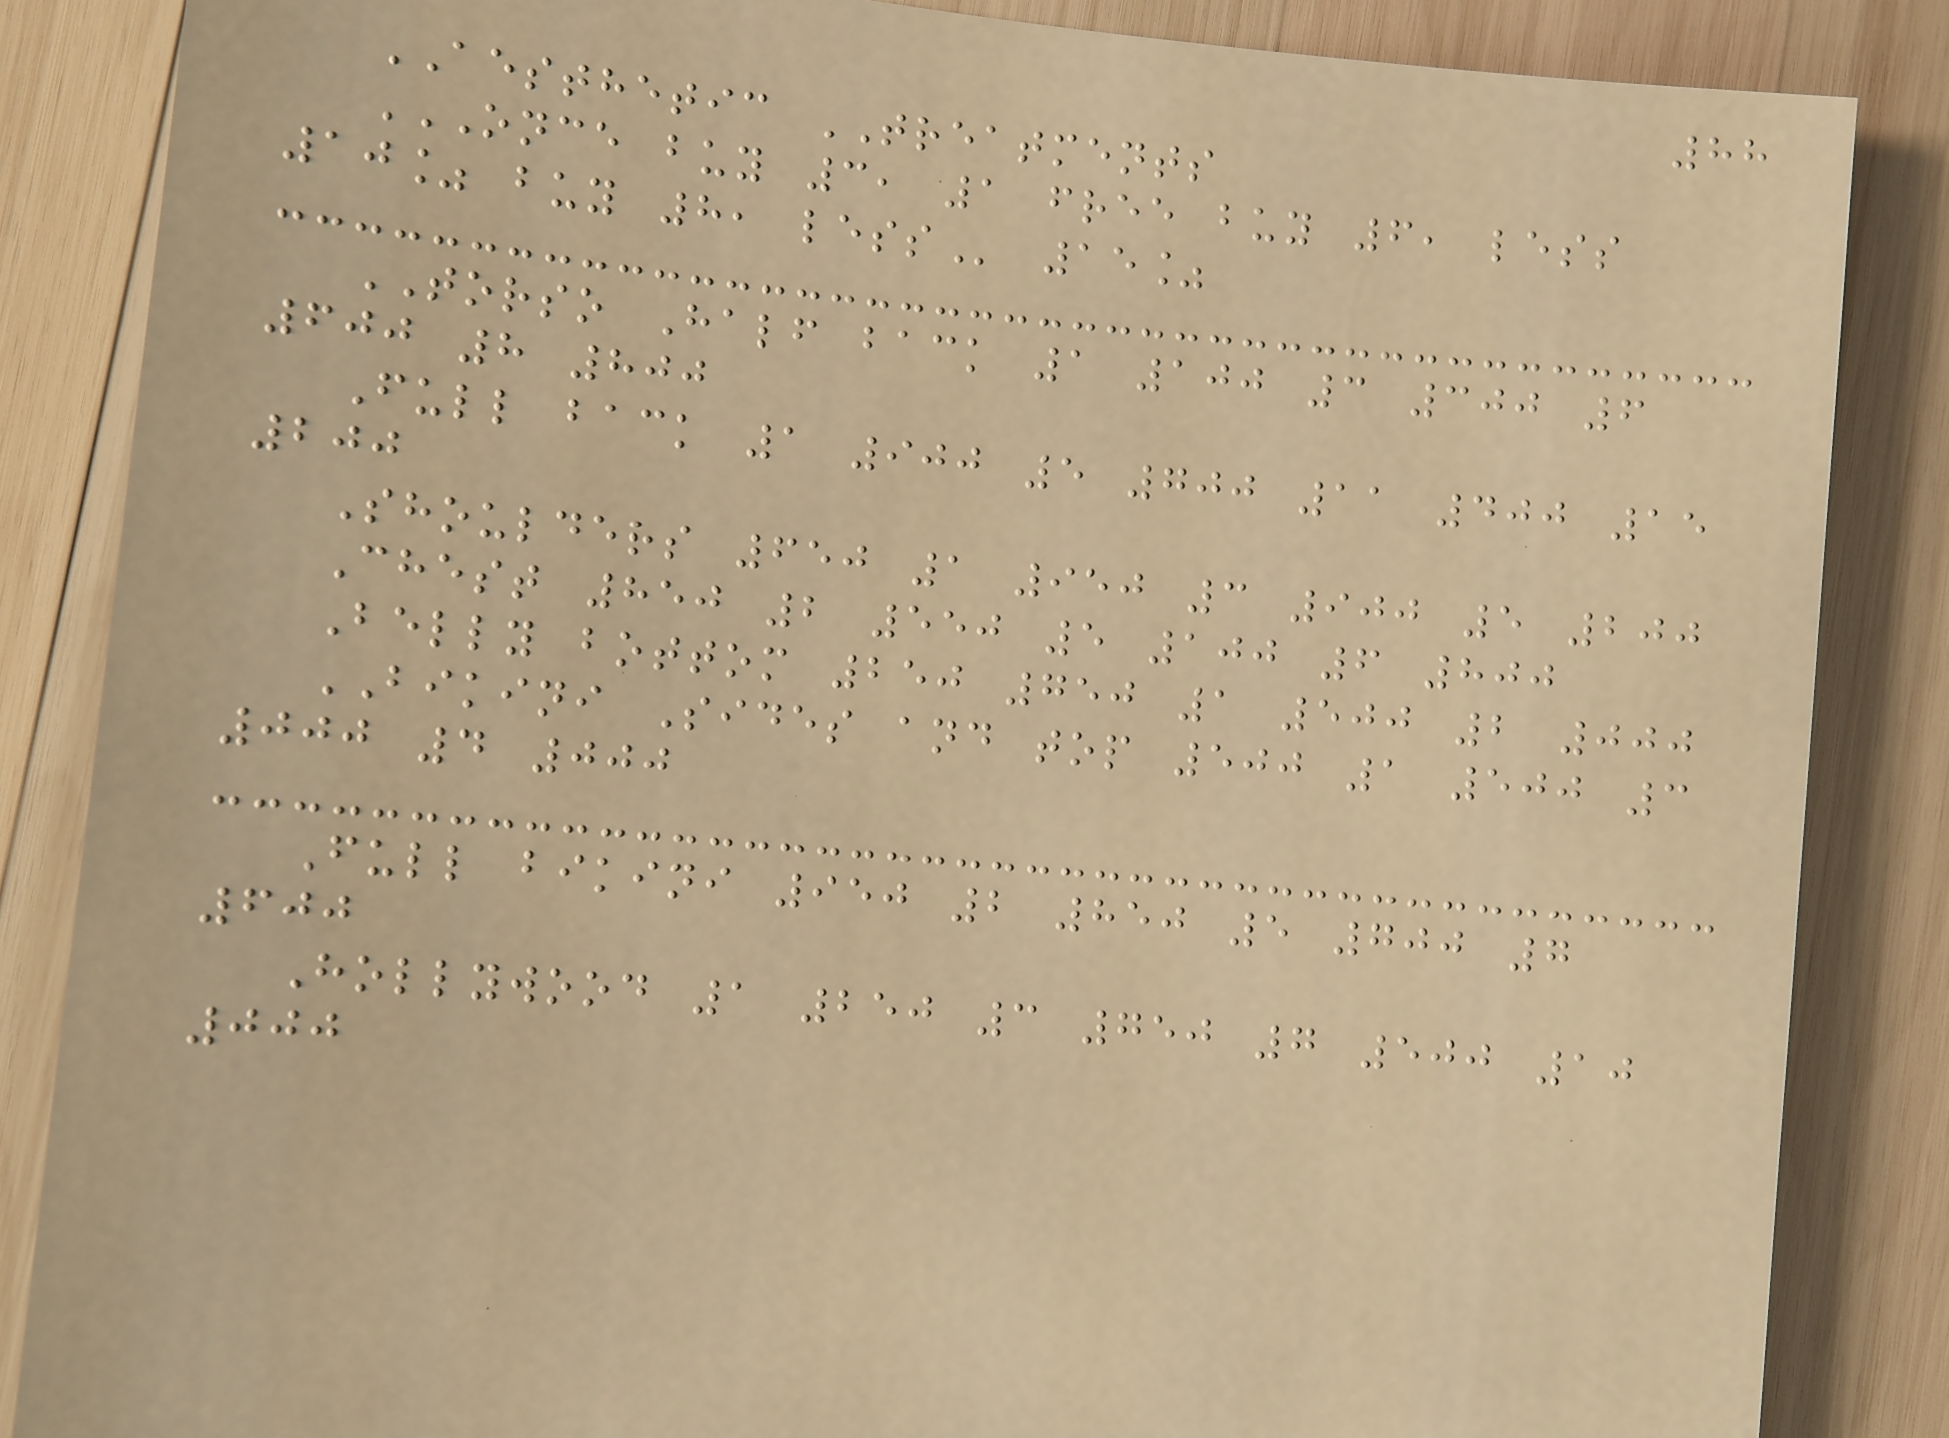88
AESTHETIC TREATMENTS
ONCE BUY 3, 1 FREE BUY 6, LESS
10% BUY 8, LESS 15%
TORSO Half back 1 100 3 300 6
600 8 800
Full back 1 900 5 700 11 400 15
200
Shoulders 650 1 950 3 900 5 200
Chest 850 2 550 5 100 6 800
Belly bottom 250 750 1 500 2 000
BIKINI Sides and top 500 1 500 3
000 4 000
Full bikini 950 2 850 5 700 7
600
Hollywood 1 250 3 750 7 500 10
000
